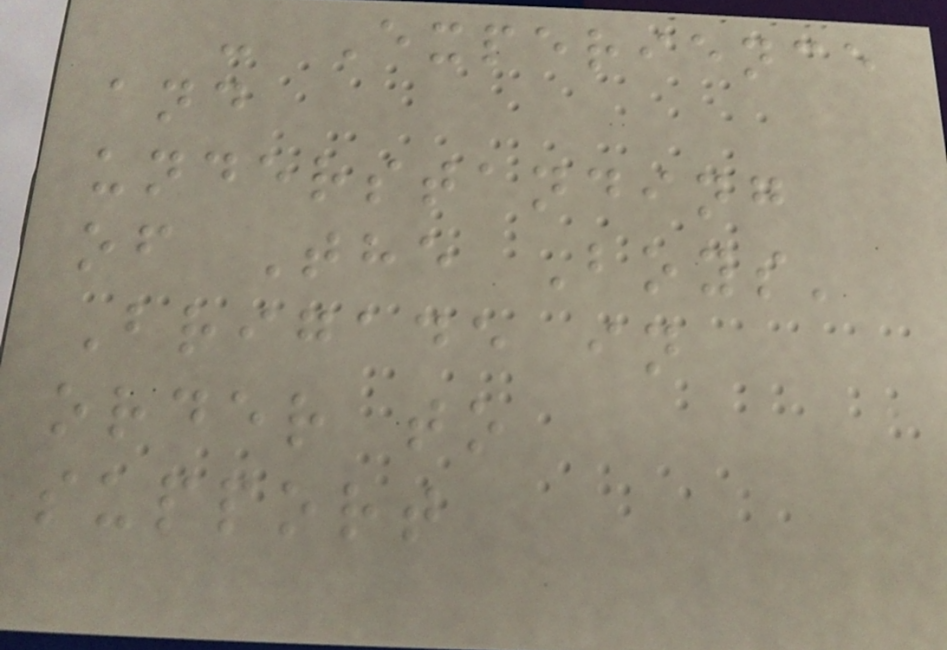- Experience
and
understanding
of The Boys'
Brigade in
order to
support
